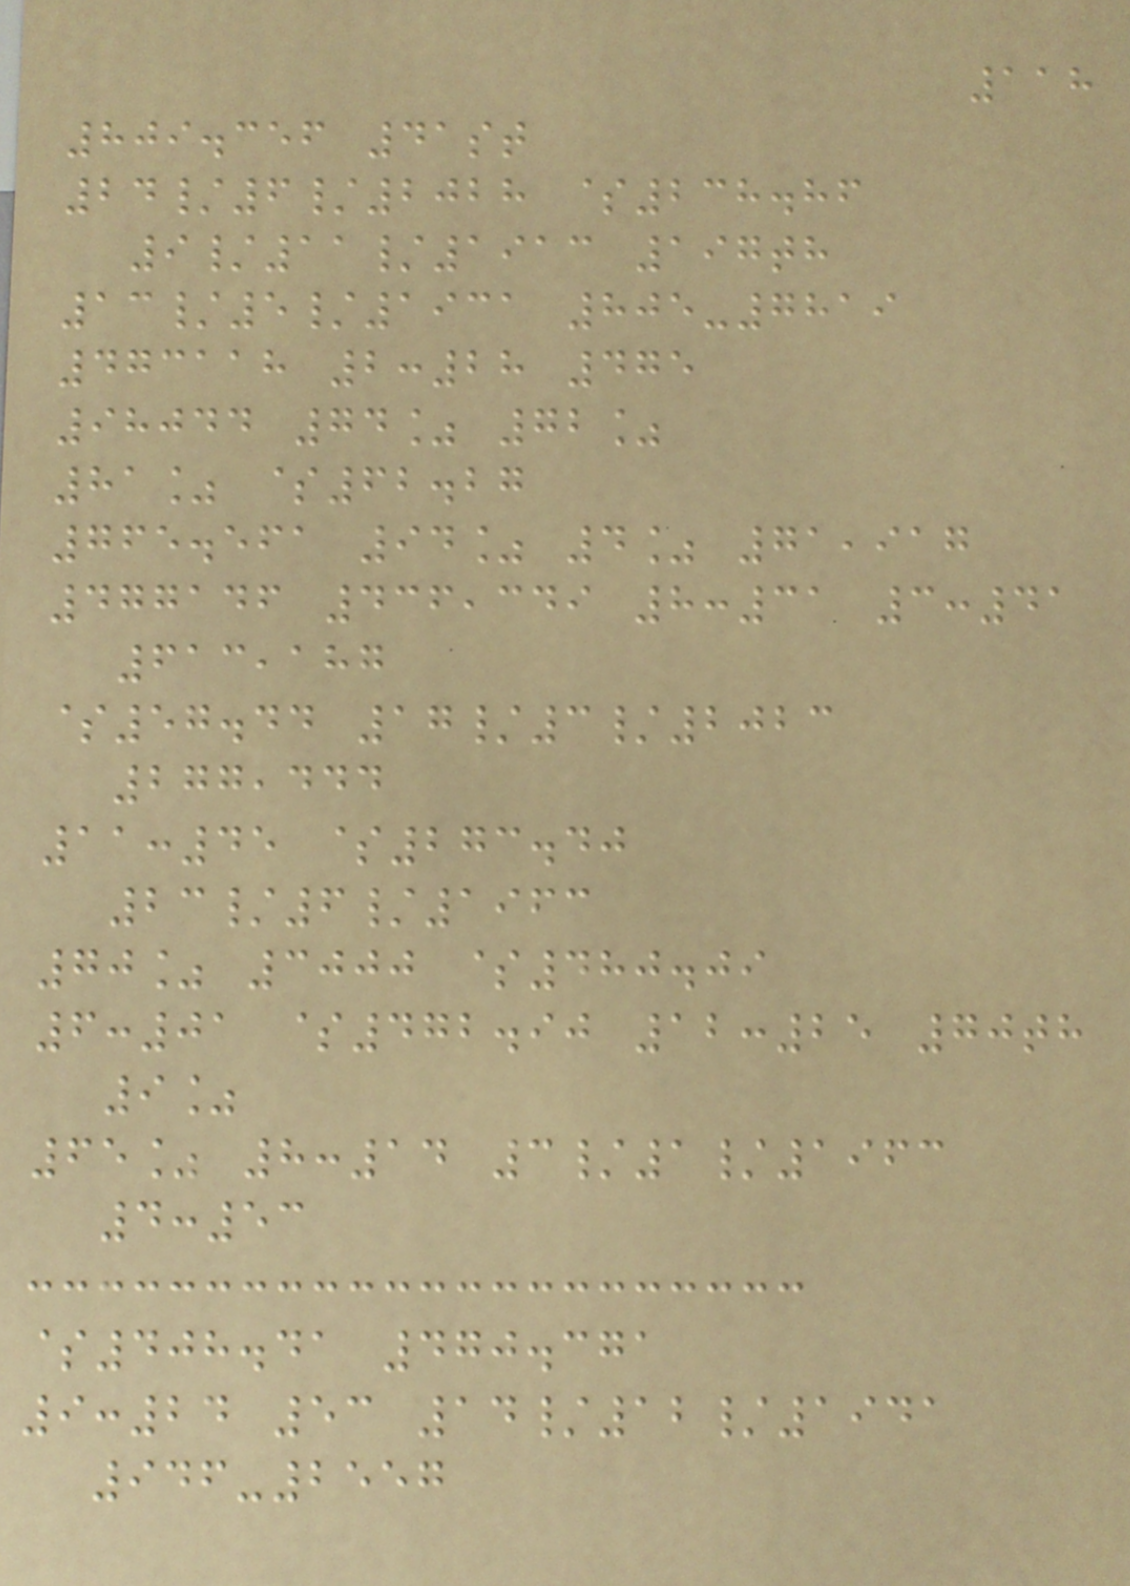118
809.356 41st
24/6/2028 $238.86
9/11/1913 197th
13/5/1931 805-7819
473118 2:28 475
98044 74% 72%
81% $62.27
765.561 94% 4% 71,917
477146 436,349 8:31 3:41
613,187
$57.44 17/3/2023
277,444
11:45 $273.40
23/6/1963
70% 3000 $480.09
6:01 $472.90 12:25 70th
9%
65% 8:14 3/1/1963
4:53
$408.41 470.371
9:24 53 14/12/1941
946-2557
